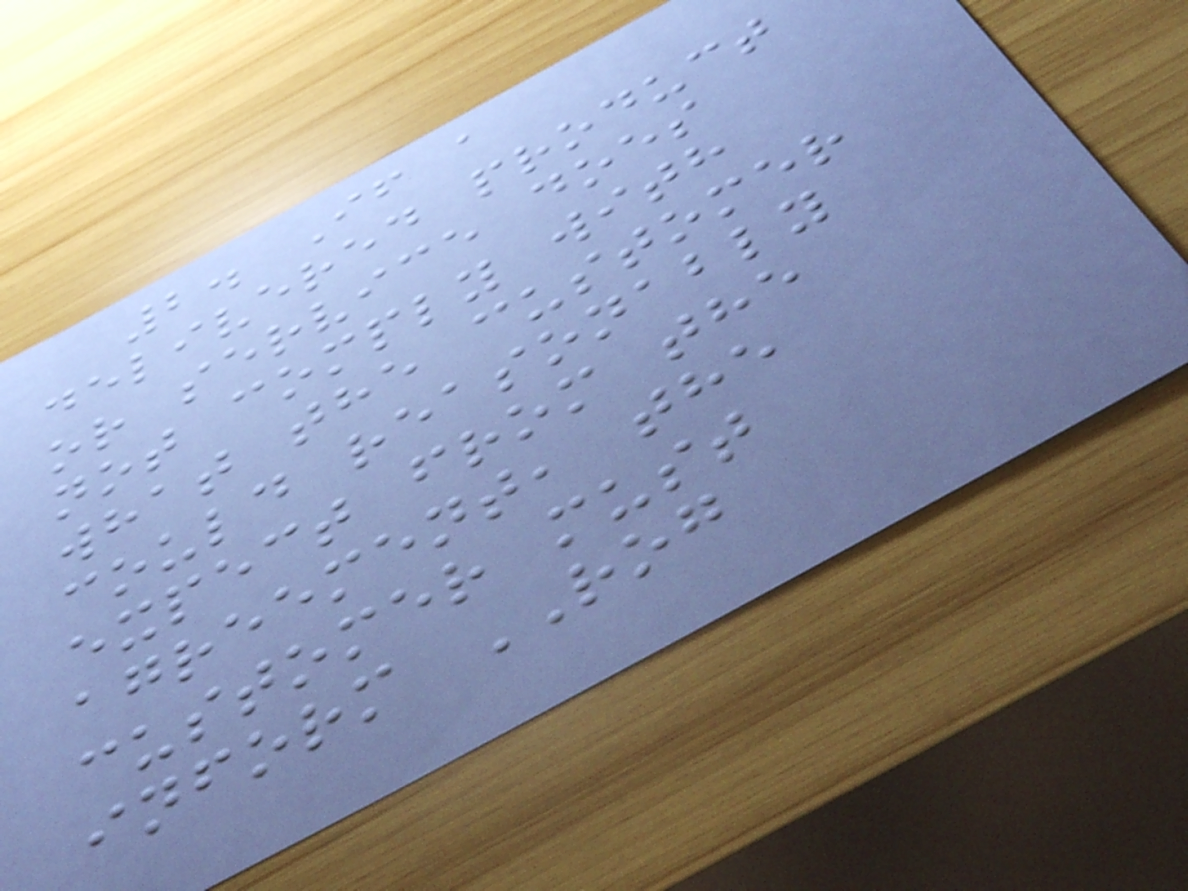2. If a
delivered product
or service does
not comply with
what the customer
could reasonably
expect from the
agreement, the
customer must
inform ROG
